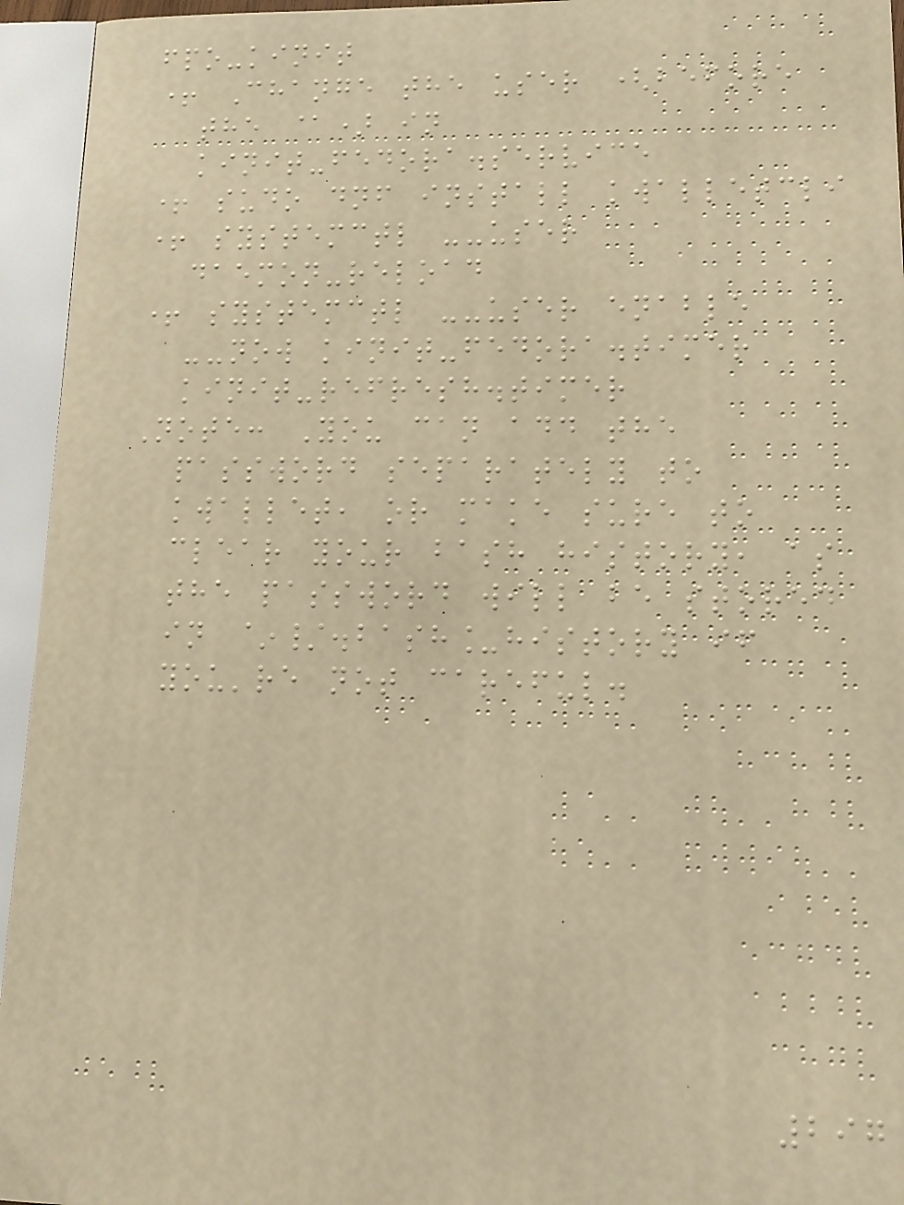fpo-kinit
+ Change the user (before
the @) in
kinit-fedora.service
+ sudo dnf install kwalletcli
+ systemctl --user
daemon-reload
+ systemctl --user enable
--now kinit-fedora.timer
kinit-refresh.timer
Note: You can add the
password separately to
kwallet, or make sure to
clear your bash history, as
the password will be stored
in ~/.bash_history if
you're not careful.
297
